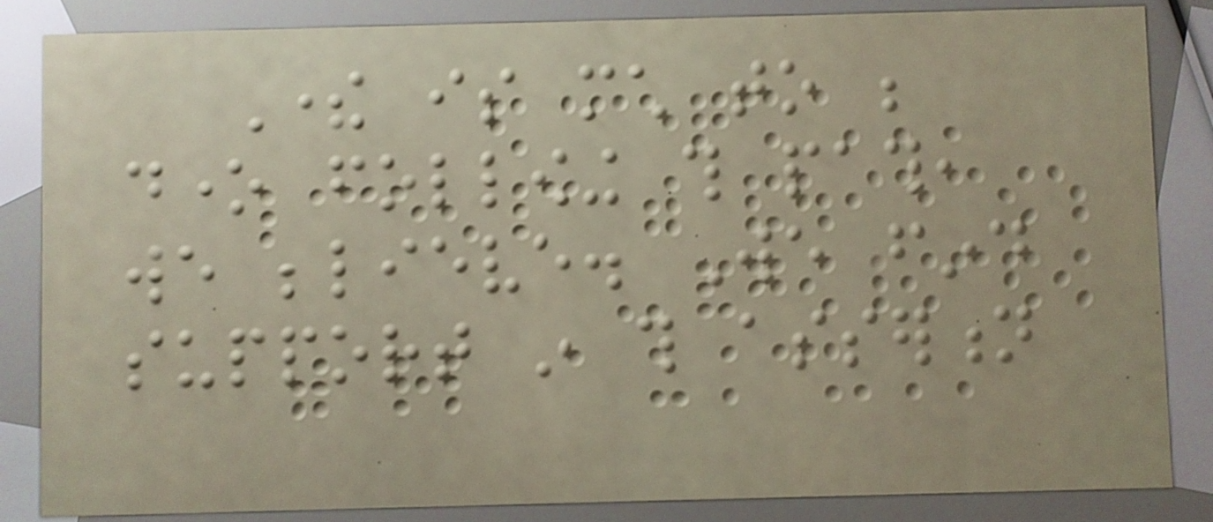There is much to be
done following this path,
we believe. We find
support in this assertion
